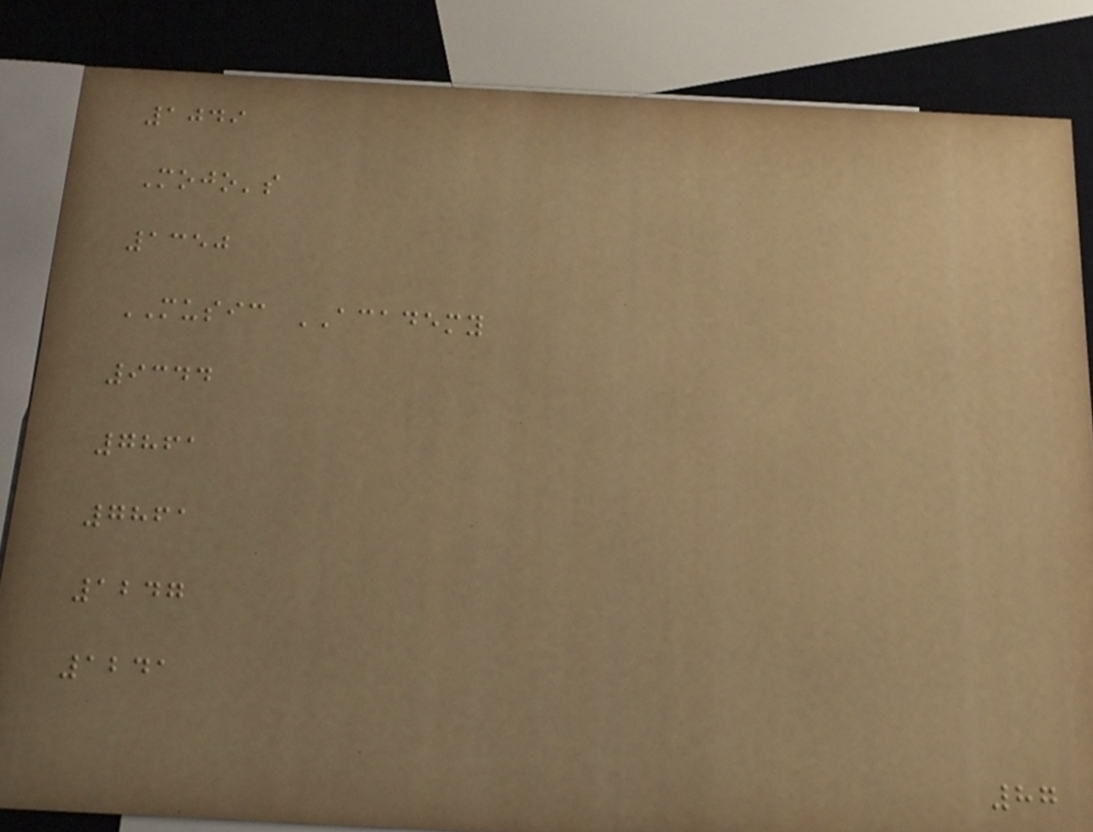1049
Mojo's
1350
MUSIC ACADEMY
9344
7861
7861
1247
1241
87
